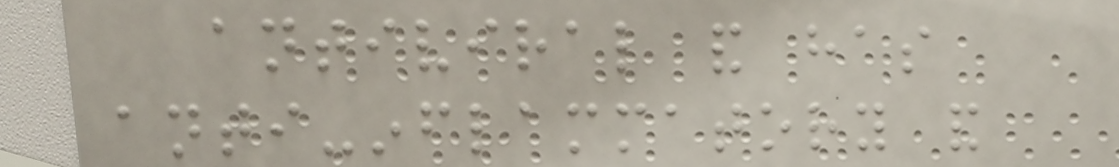antiviral and has
anti-inflammatory and
